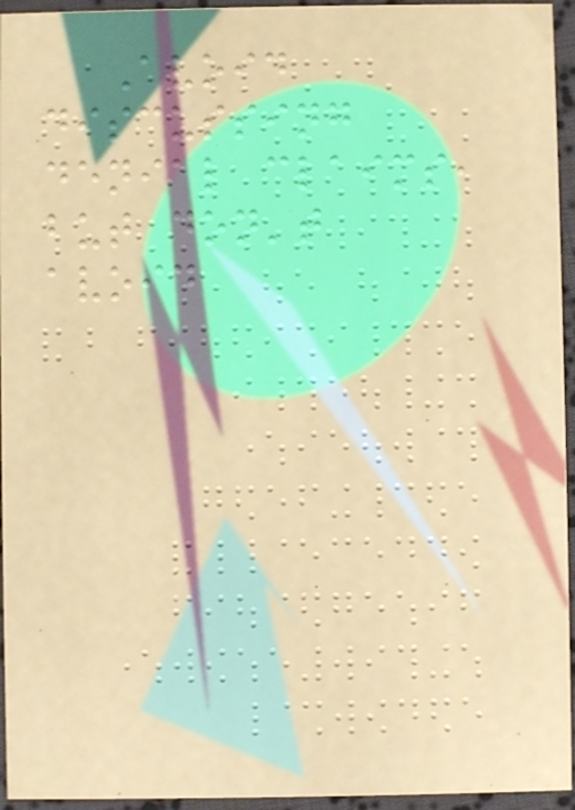Avoid
discussing
denial claims,
but don't
avoid
